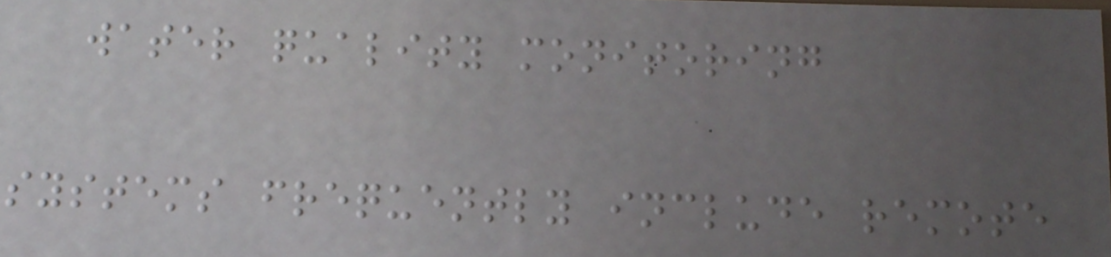water quality monitoring
systems frequently include remote
